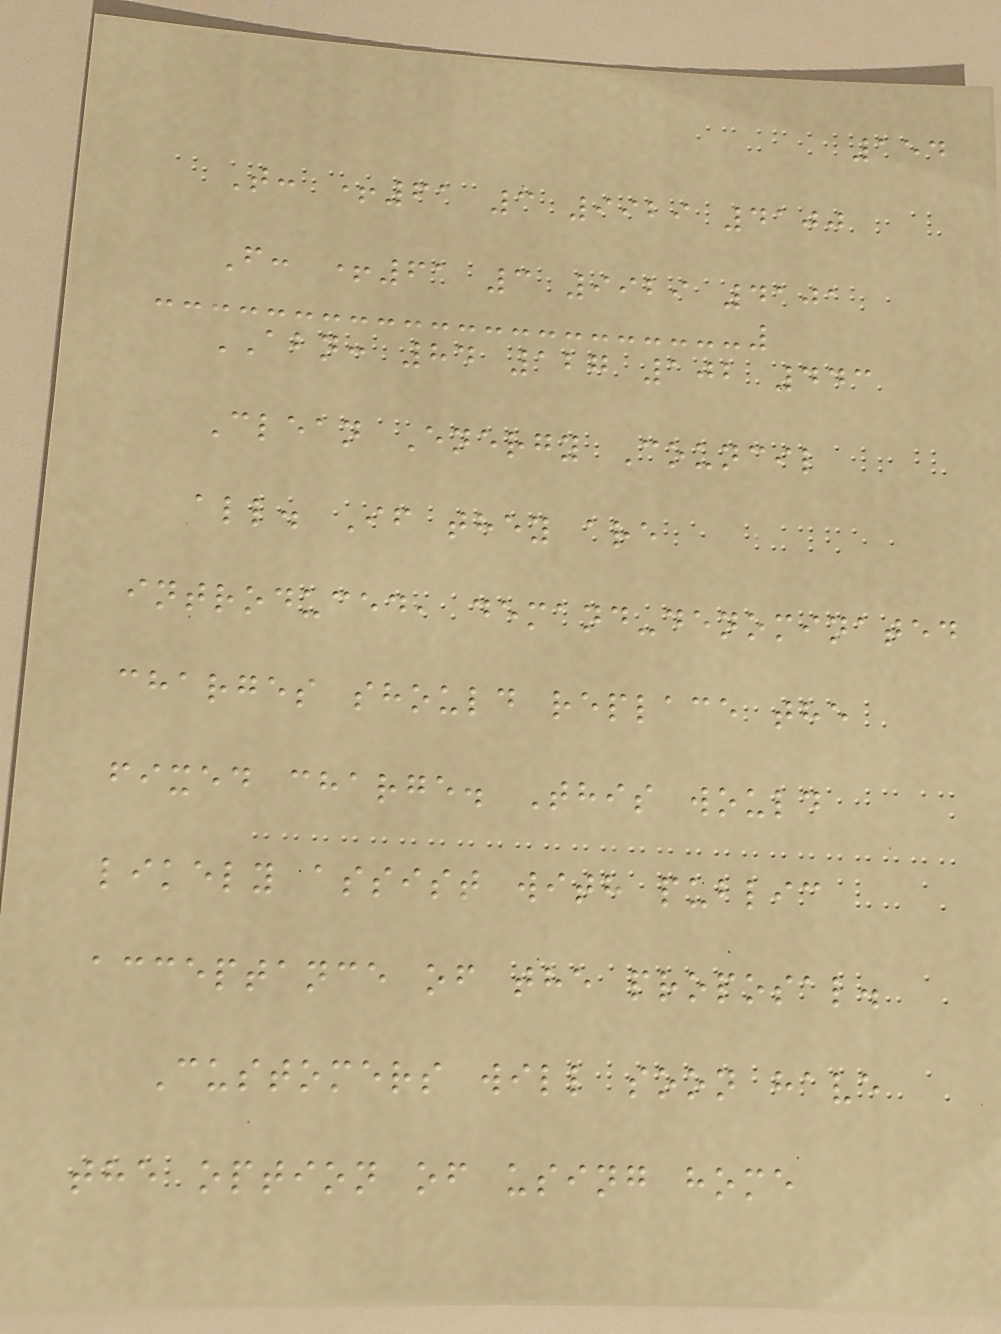154
T: +61 3 9929 4100
F: +61 3 9929 4101
ABN: 84 127 102 443
Clean Energy Council
all. If they are
introduced, demand-denominated
charges should replace the
fixed charge. This would
likely assist with public
acceptance of the proposal.
Customers will soon have
the option of using home
